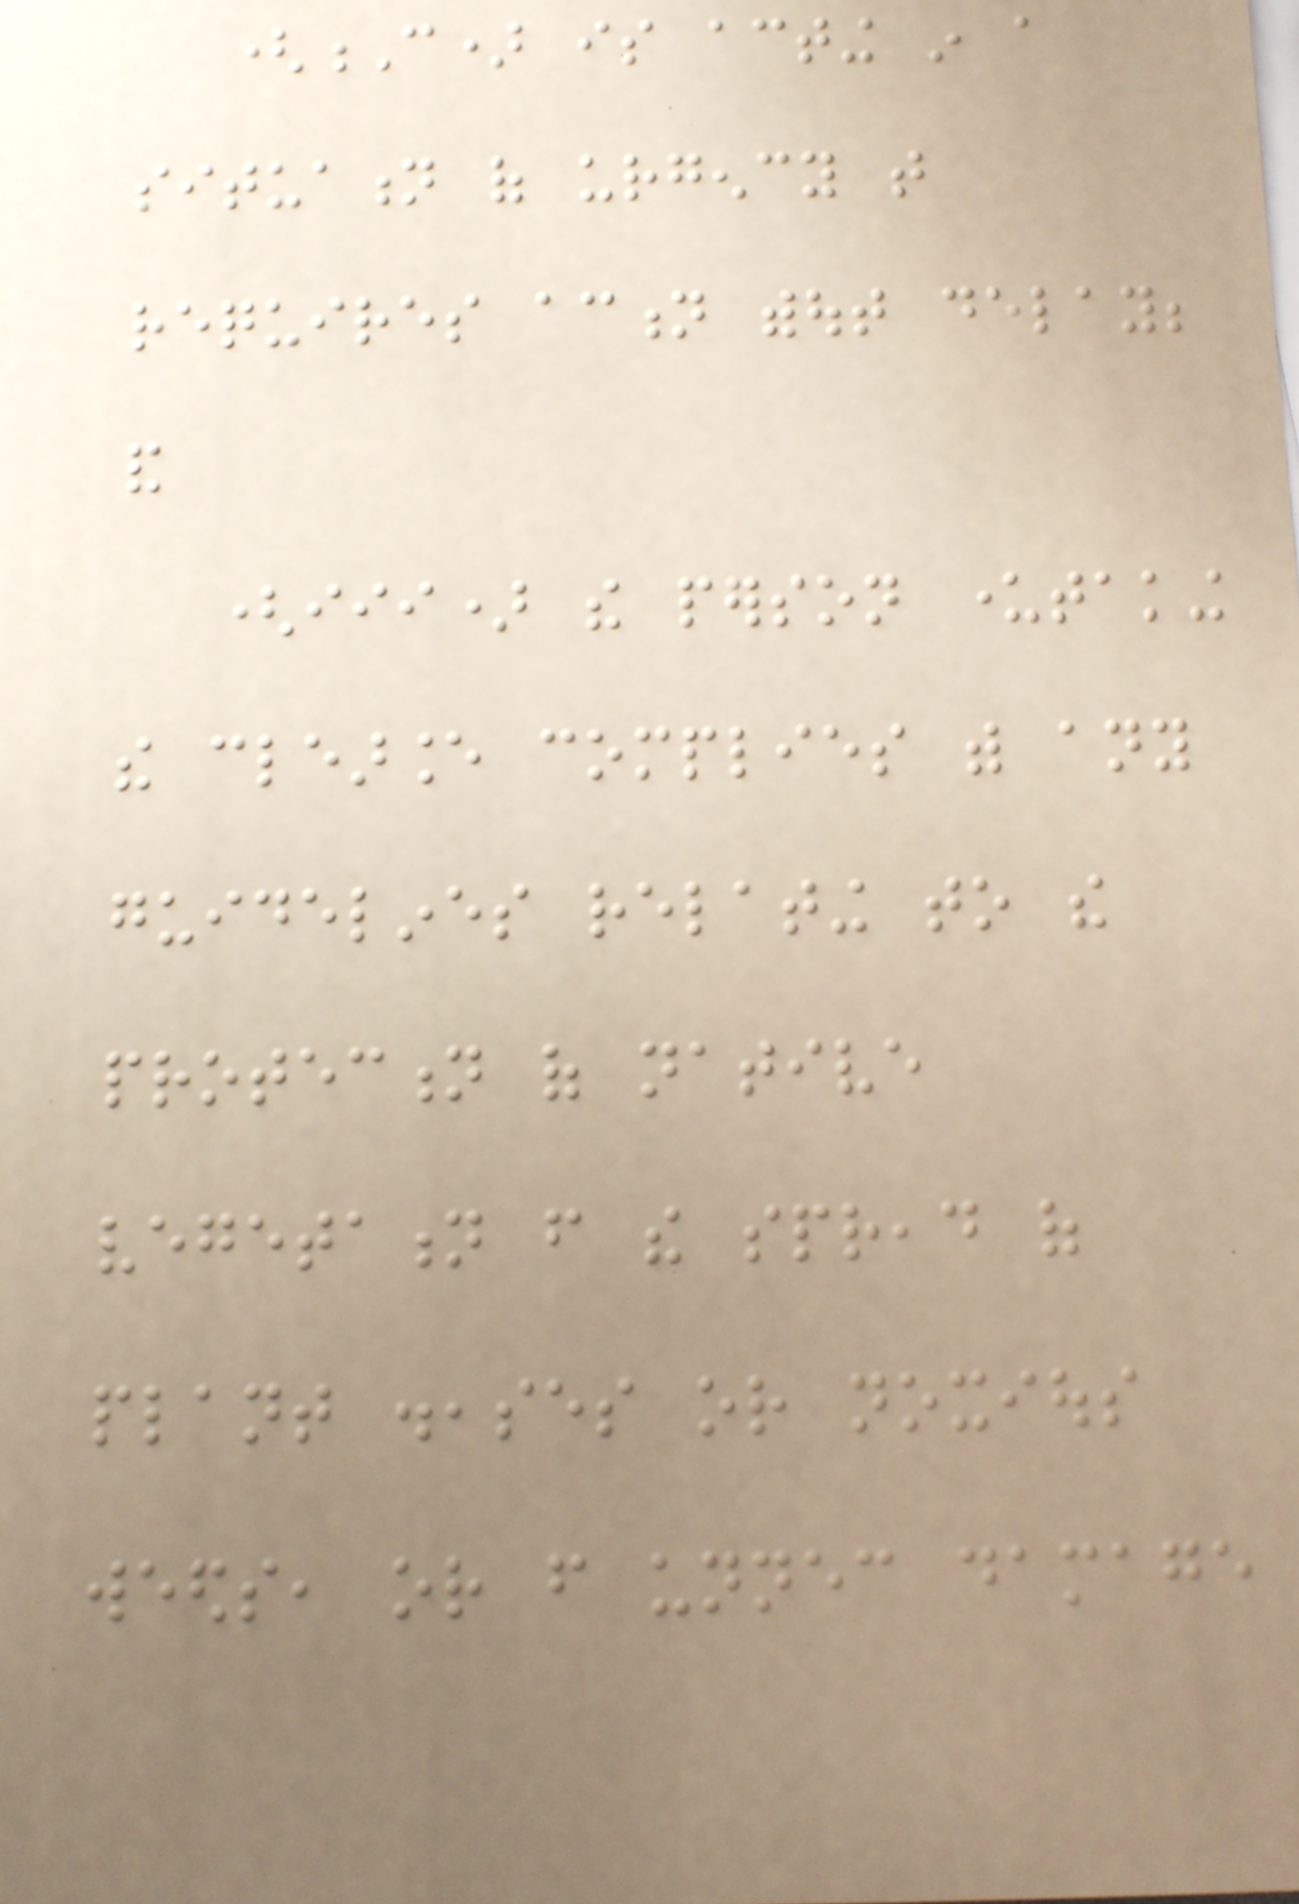(C) is acting in a
situation of urgency that
requires action without delay;
and
(iii) the person undertaking
the clearance complies with any
guidelines relating to the
protection of native
vegetation from the spread of
plant diseases or noxious
weeds, or from unnecessary damage
